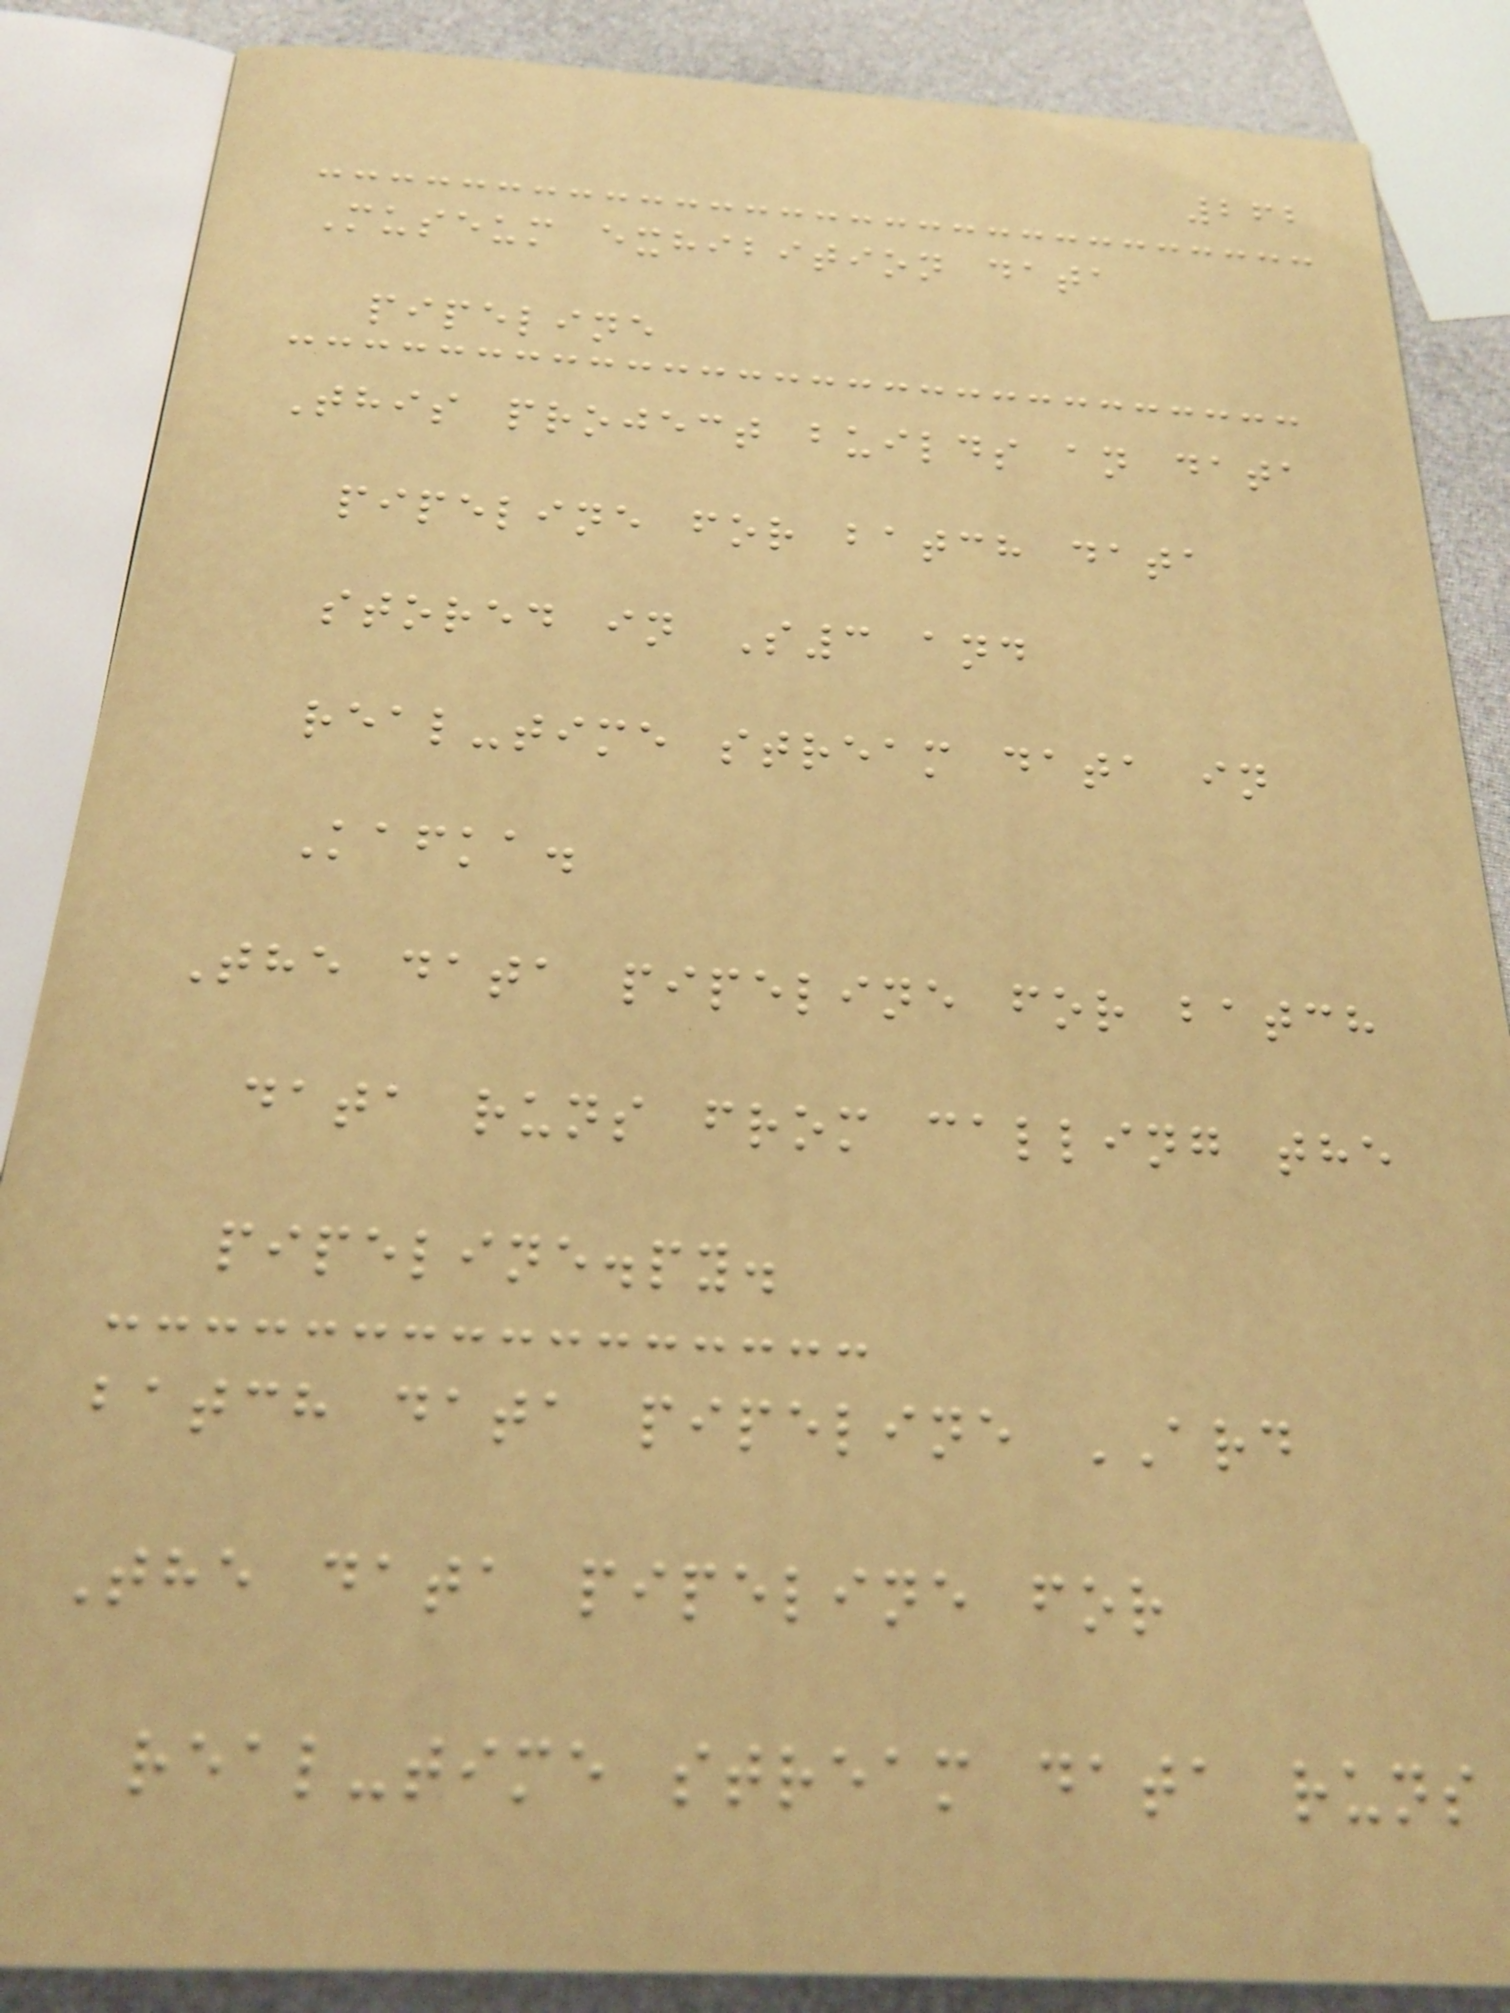262
Museum exhibition data
pipeline
This project builds an data
pipeline for batch data
stored in S3 and
real-time stream data in
Kafka.
The data pipeline for batch
data runs from calling the
pipeline.py.
batch data pipeline ARD
The data pipeline for
real-time stream data runs
